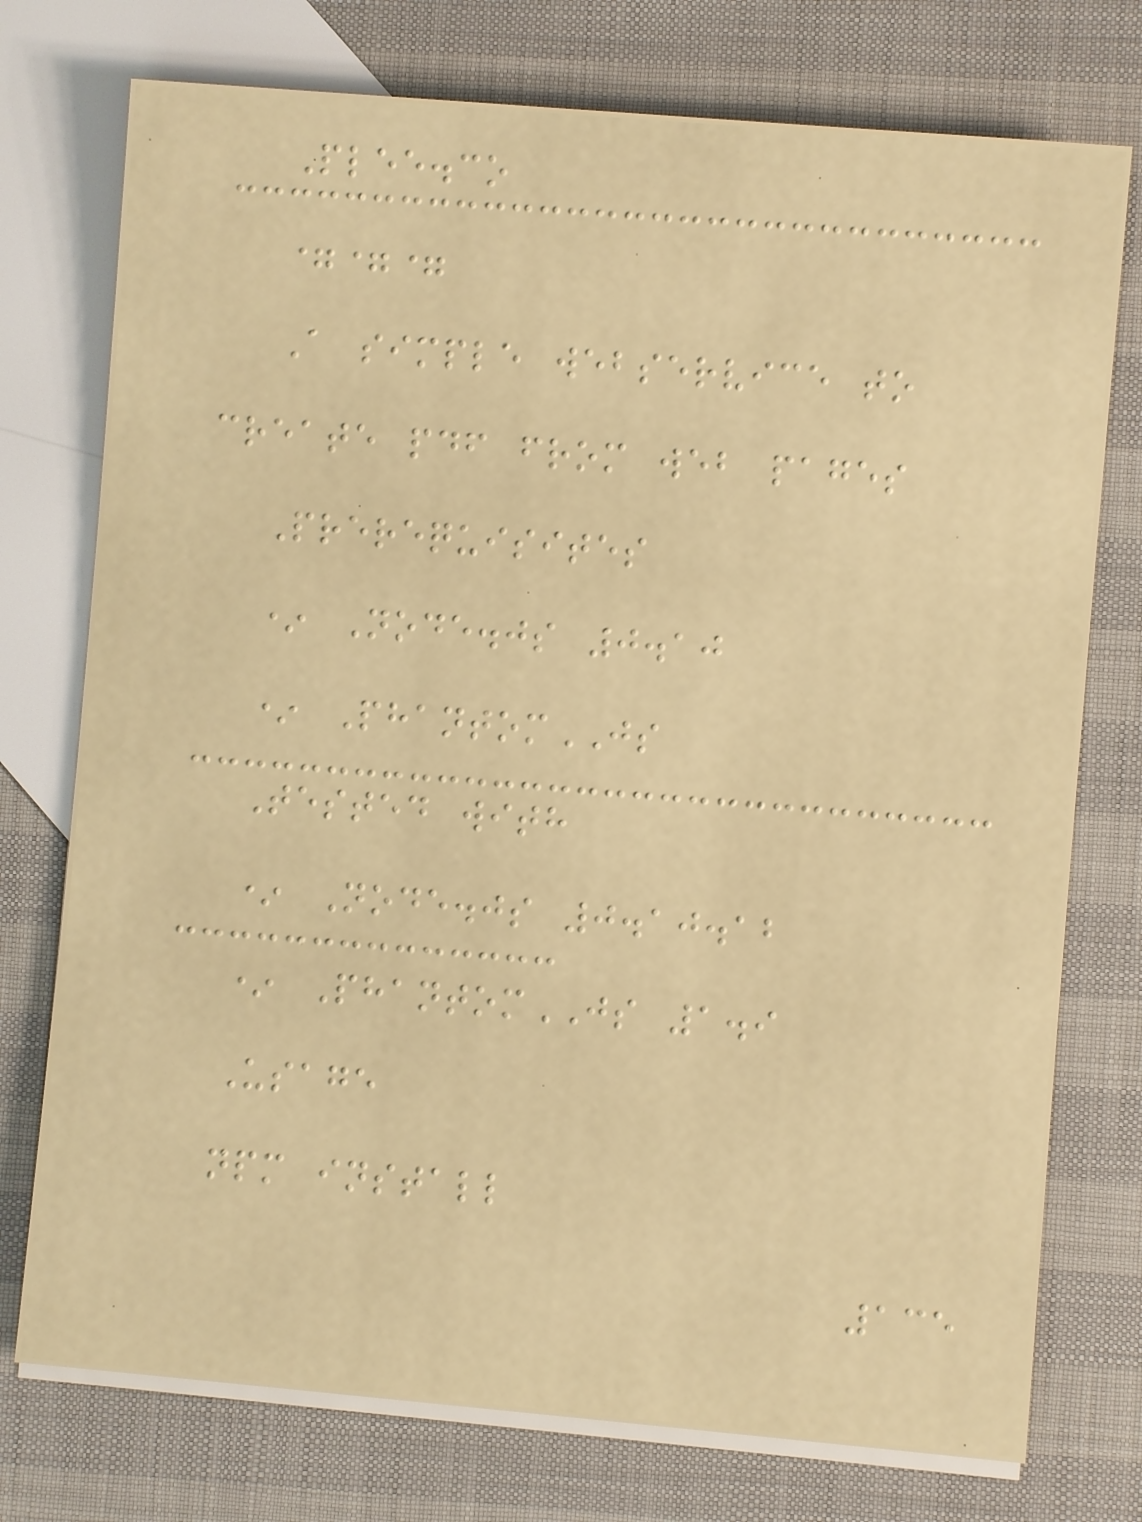Plee.co
===
A simple webservice to
create pdf from web pages
Prerequisites
* Node.js 0.10
* PhantomJS
Tested with
* Node.js 0.10.12
* PhantomJS 1.9
Usage
npm install
135
